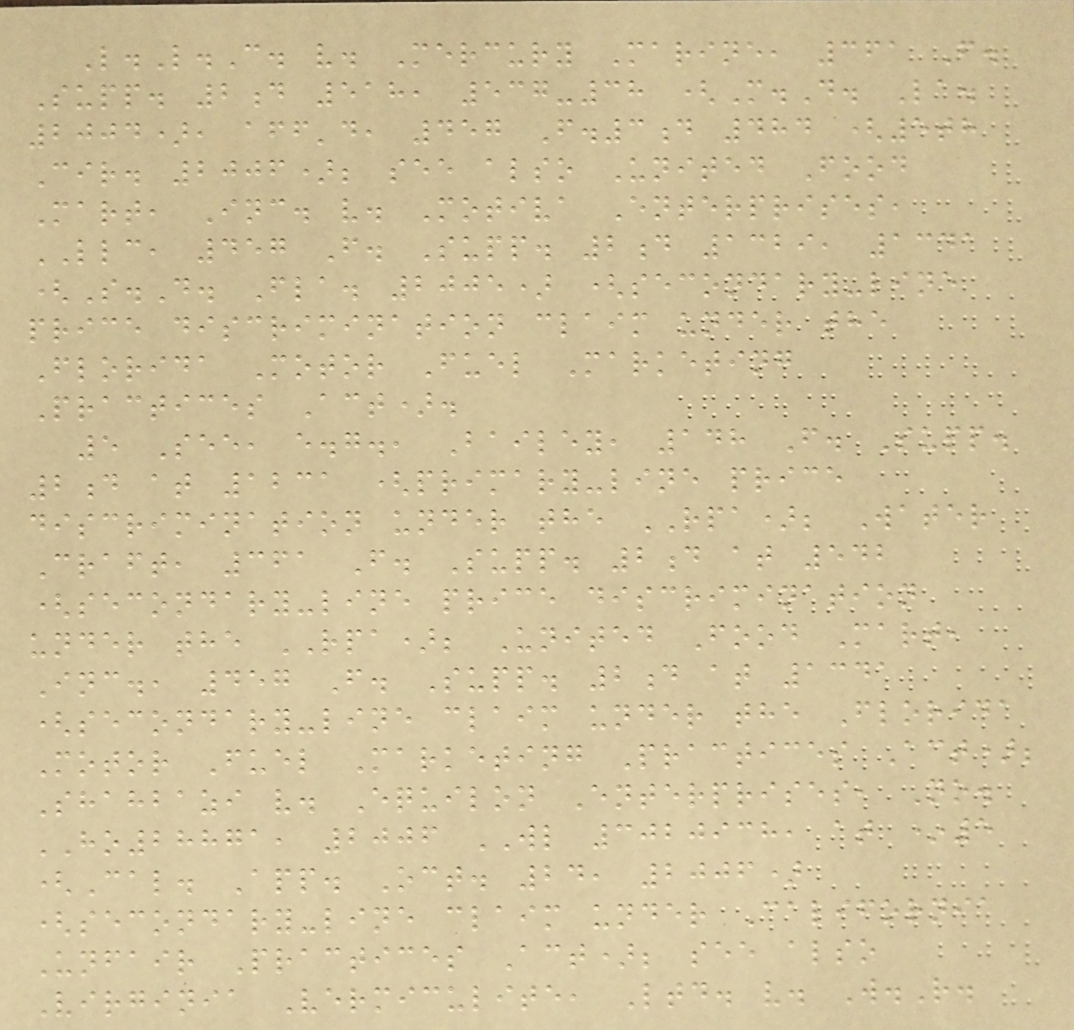L.L.C. v. Mercury Marine, 361 F.
Supp. 2d 518, 537-38 (M.D. La.
2004), aff'd, 457 F.3d 484 (5th
Cir. 2006); see also United Food
Mart, Inc. v. Motiva Enterprises,
LLC, 457 F. Supp. 2d 1329, 1341
(S.D. Fla. 2005) (secondary-line
price discrimination claim under the
Florida Motor Fuel Marketing
Practices Act).
5 See, e.g., Bailey, 148 F. Supp.
2d at 1231 (primary-line price
discrimination under the RPA); Water
Craft, 361 F. Supp. 2d at 542
(secondary-line price discrimination
under the RPA); United Food Mart,
Inc., 457 F. Supp. 2d at 1341
(secondary-line claim under the Florida
Motor Fuel Marketing Practices Act);
Shahbazi v. Equilon Enterprises, No.
HO28871, 2006 WL 3020938, at *5
(Cal. App. Oct. 24, 2006)
(secondary-line claim under California
Unfair Practices Act); see also
Virginia Vermiculite, Ltd. v. W.R.
